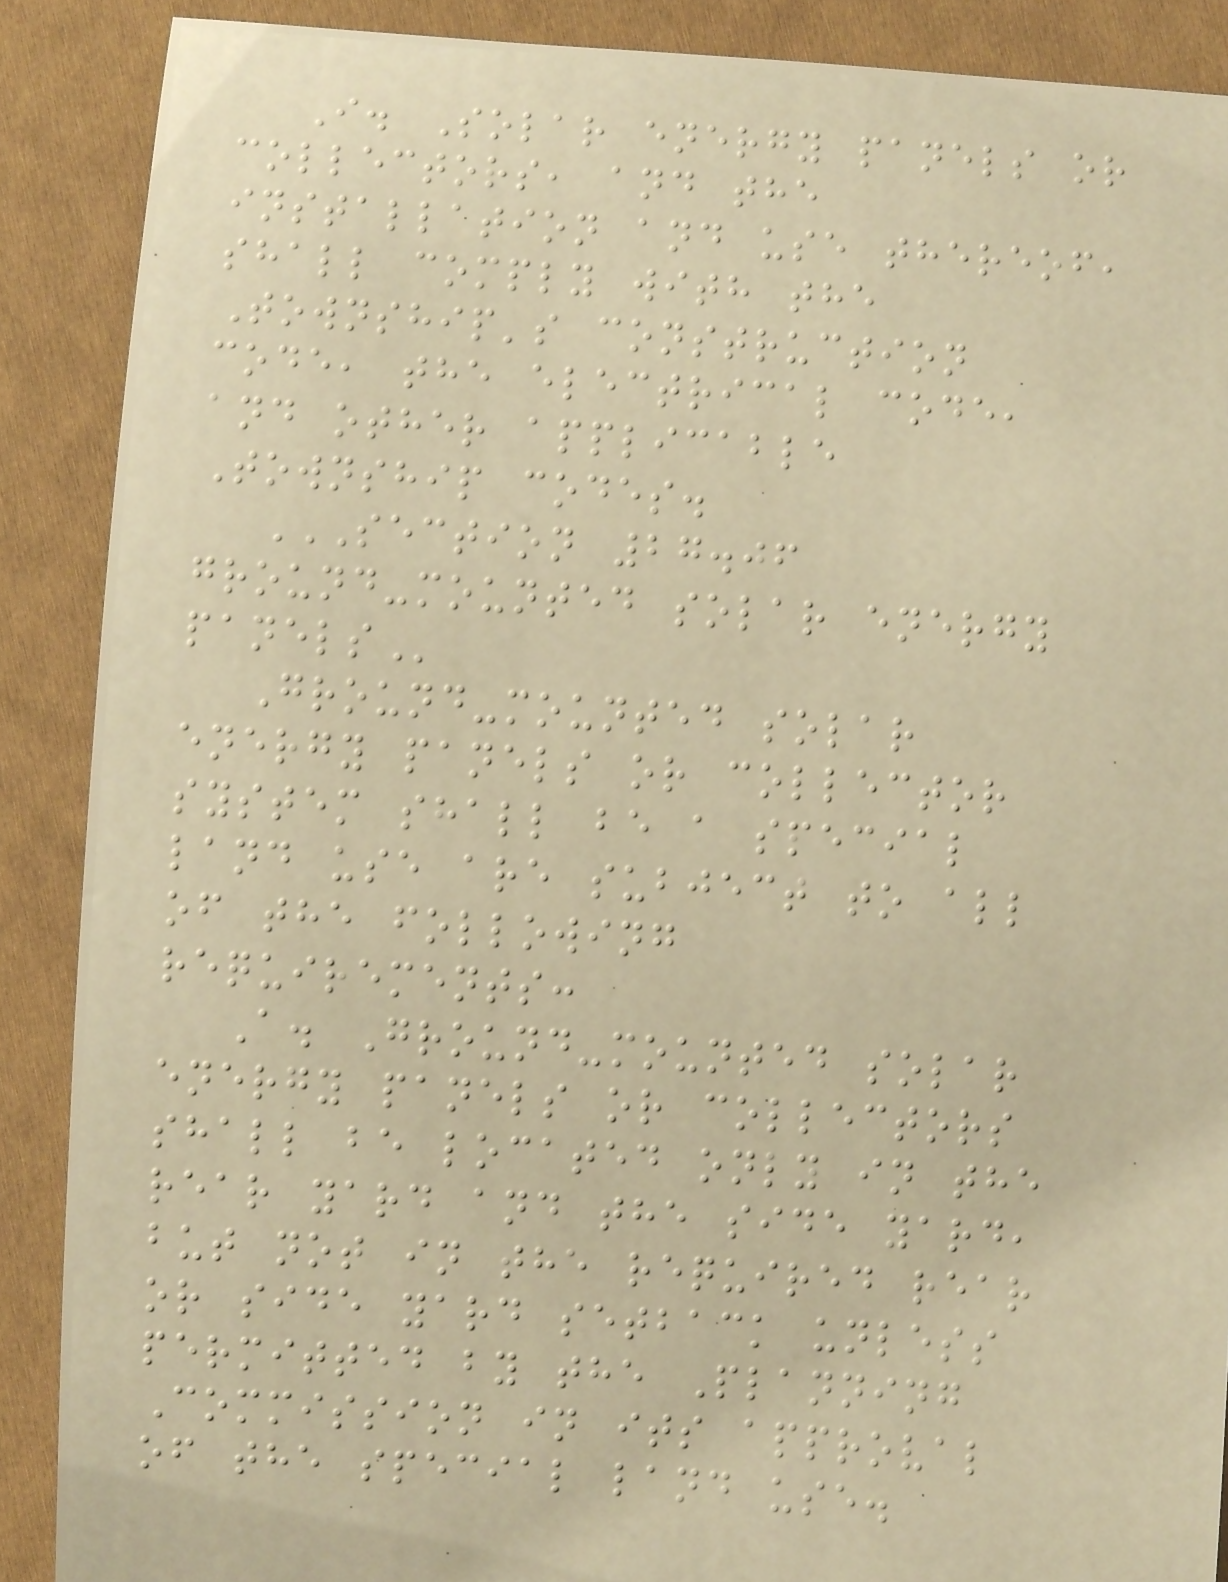I. Solar energy panels or
collectors, and the
installation and use thereof,
shall comply with the
Township's construction
code, the electrical code,
and other applicable
Township codes.
SECTION 27.06
GROUND-MOUNTED SOLAR ENERGY
PANELS
Ground-mounted solar
energy panels or collector
system shall be a special
land use are subject to all
of the following
requirements:
A. Ground-mounted solar
energy panels or collectors
shall be located only in the
rear yard and the side yard,
but not in the required rear
or side yard setback unless
permitted by the Planning
Commission in its approval
of the special land use.
